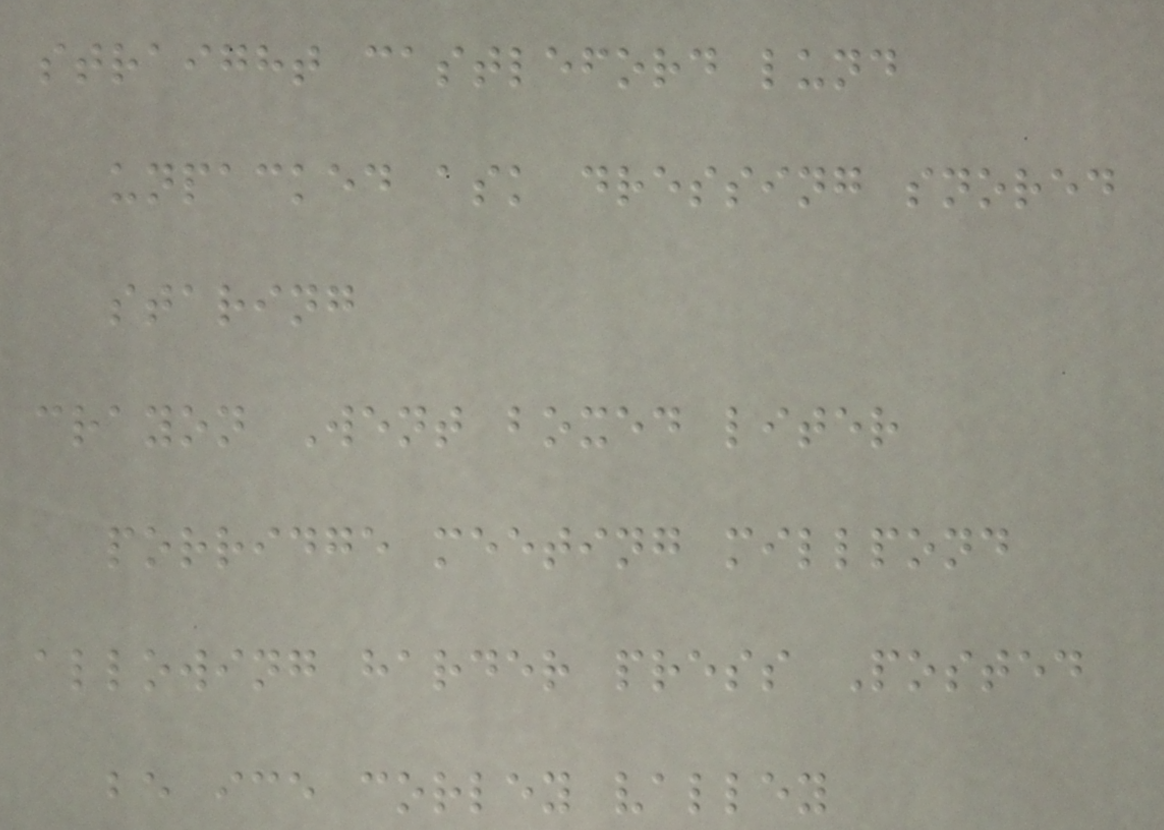straight castleford lund
unpacked ask dressing snored
staring
crayon Went boxed liter
porridge meeting millpond
allowing harder press Posted
be ice corley valley
